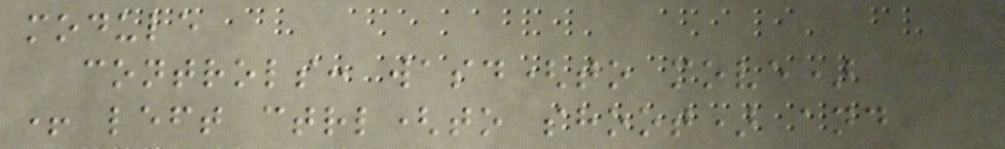module
controls: wasd(to move)
+ left ctrl(to shoot) and
